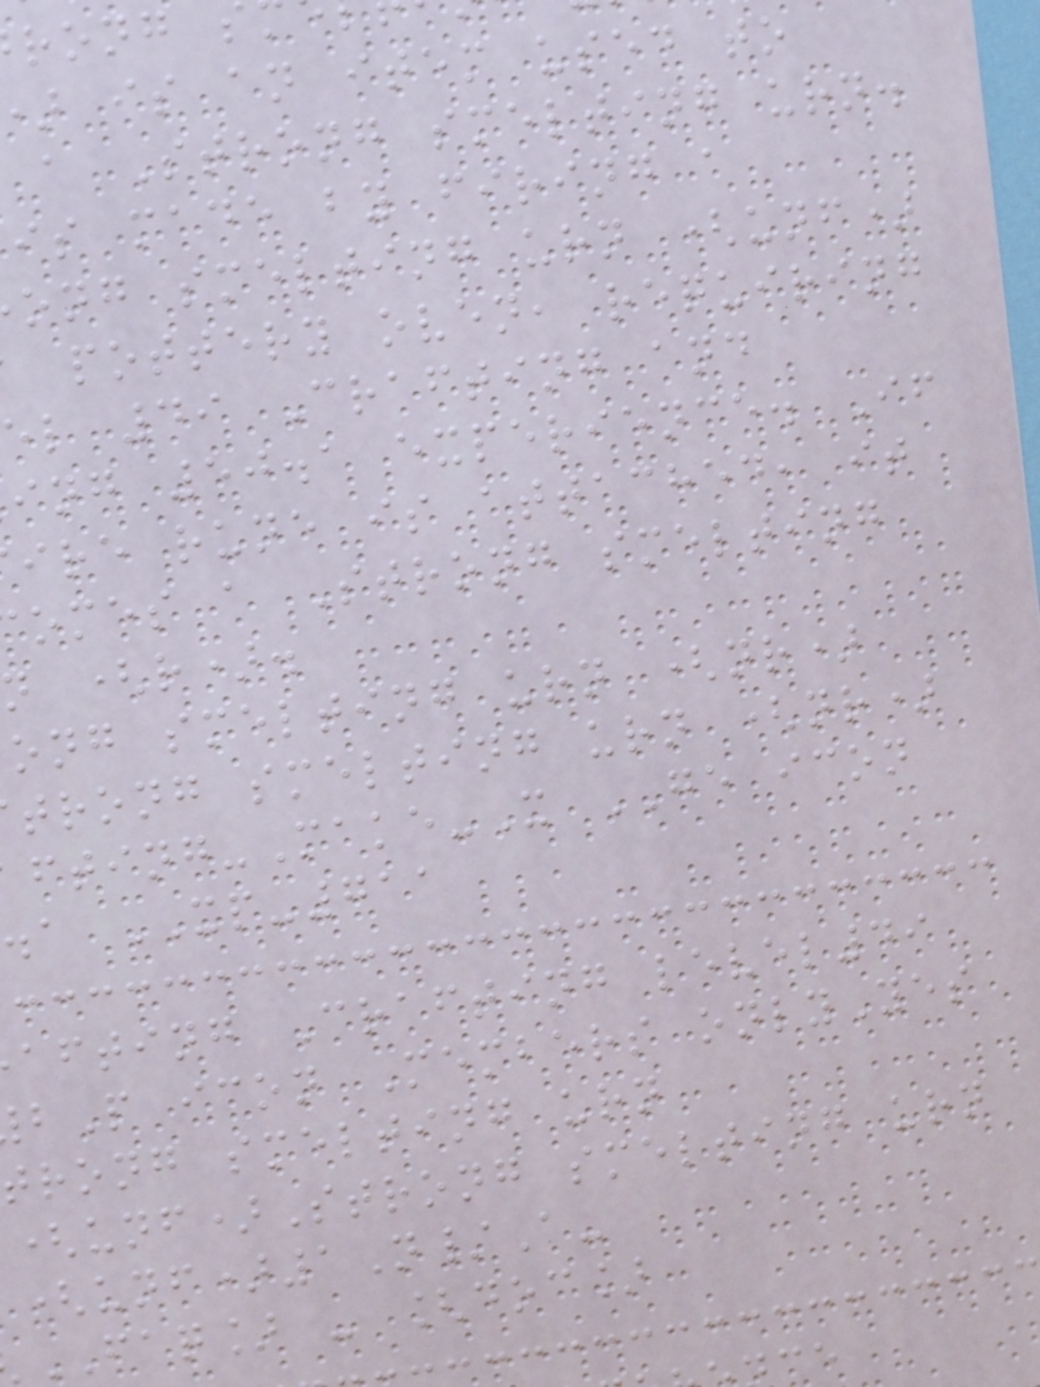is an item used to
a Strong smelting urn.
is made by firing a
ong smelting urn (unf)
pottery oven, requiring
el 49 Crafting and
ing 50.1 experience. If
ire rune is attached, it
omes a Strong smelting
n (r).
ong smelting urn (nr)
trong smelting urn (nr)
fting-Make-X GE icon
.a XP-711
afting Crafting level49
P icon Members onlyYes
trong smelting urn
(unf)Strong smelting urn
(unf)1N/A-
FAQ] - [doc]
